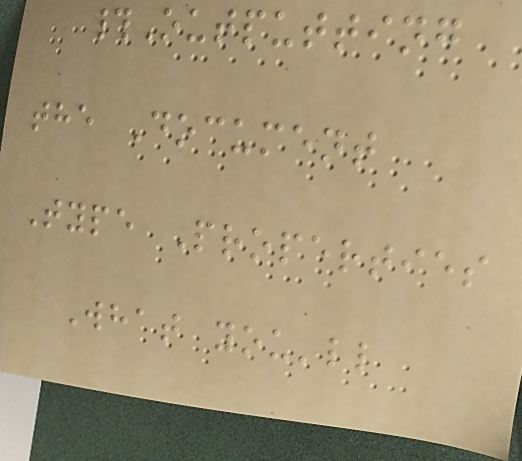#Outputting
the Document
Type Properties
What you'll
